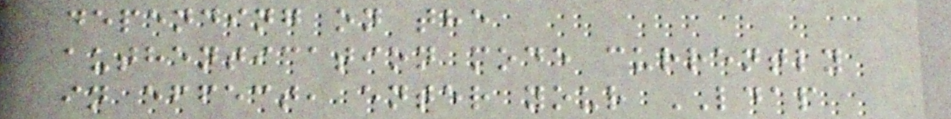depending on the
authentication mode currently
in effect, enter your LDAP
